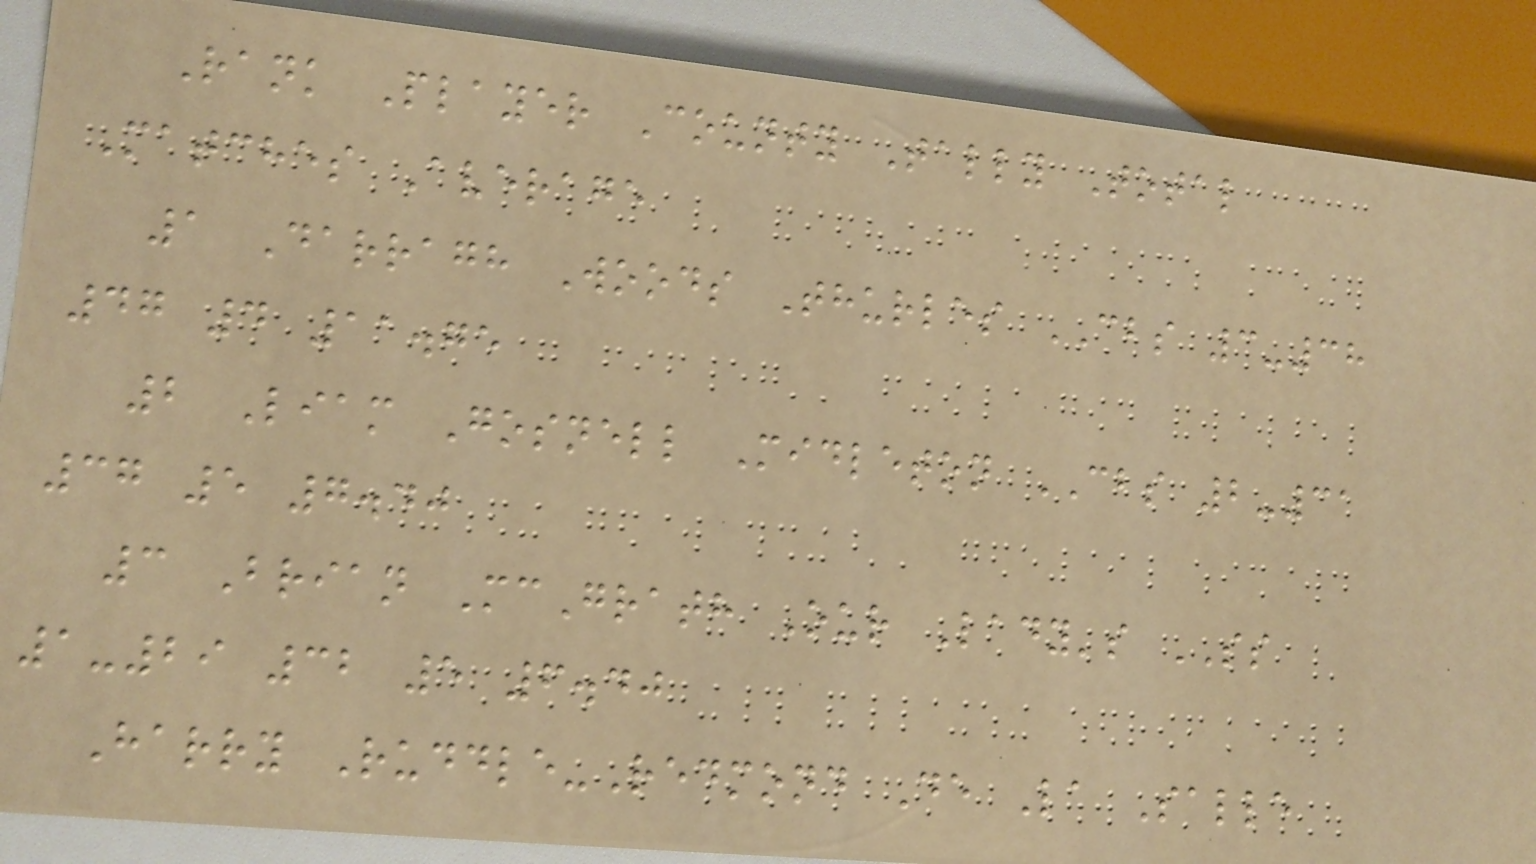Rank Player County Tally Total
Matches Average
1 Darragh Woods Thurles CBS 3-38
47 4 11.75
2 Liam Gosnell Midleton CBS 2-31
37 5 7.40
3 Brian McGrath Our Lady's SS
1-29 32 5 6.40
Harry Ruddle-Redmond De La Salle
